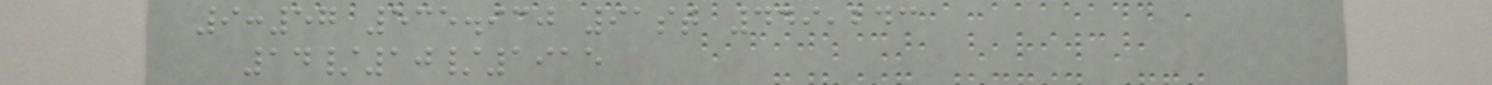9:57 535.930 91st 449,243
14/10/1915
